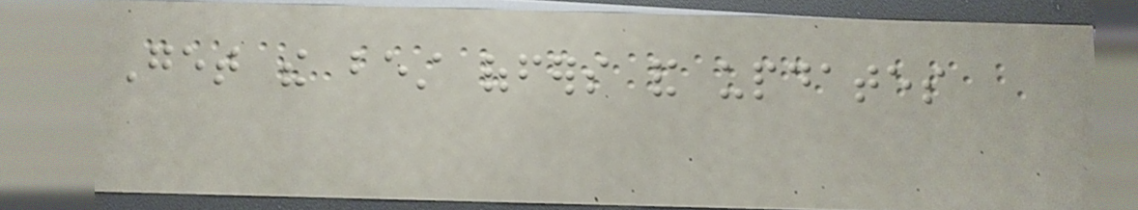Get the best offers and updates
